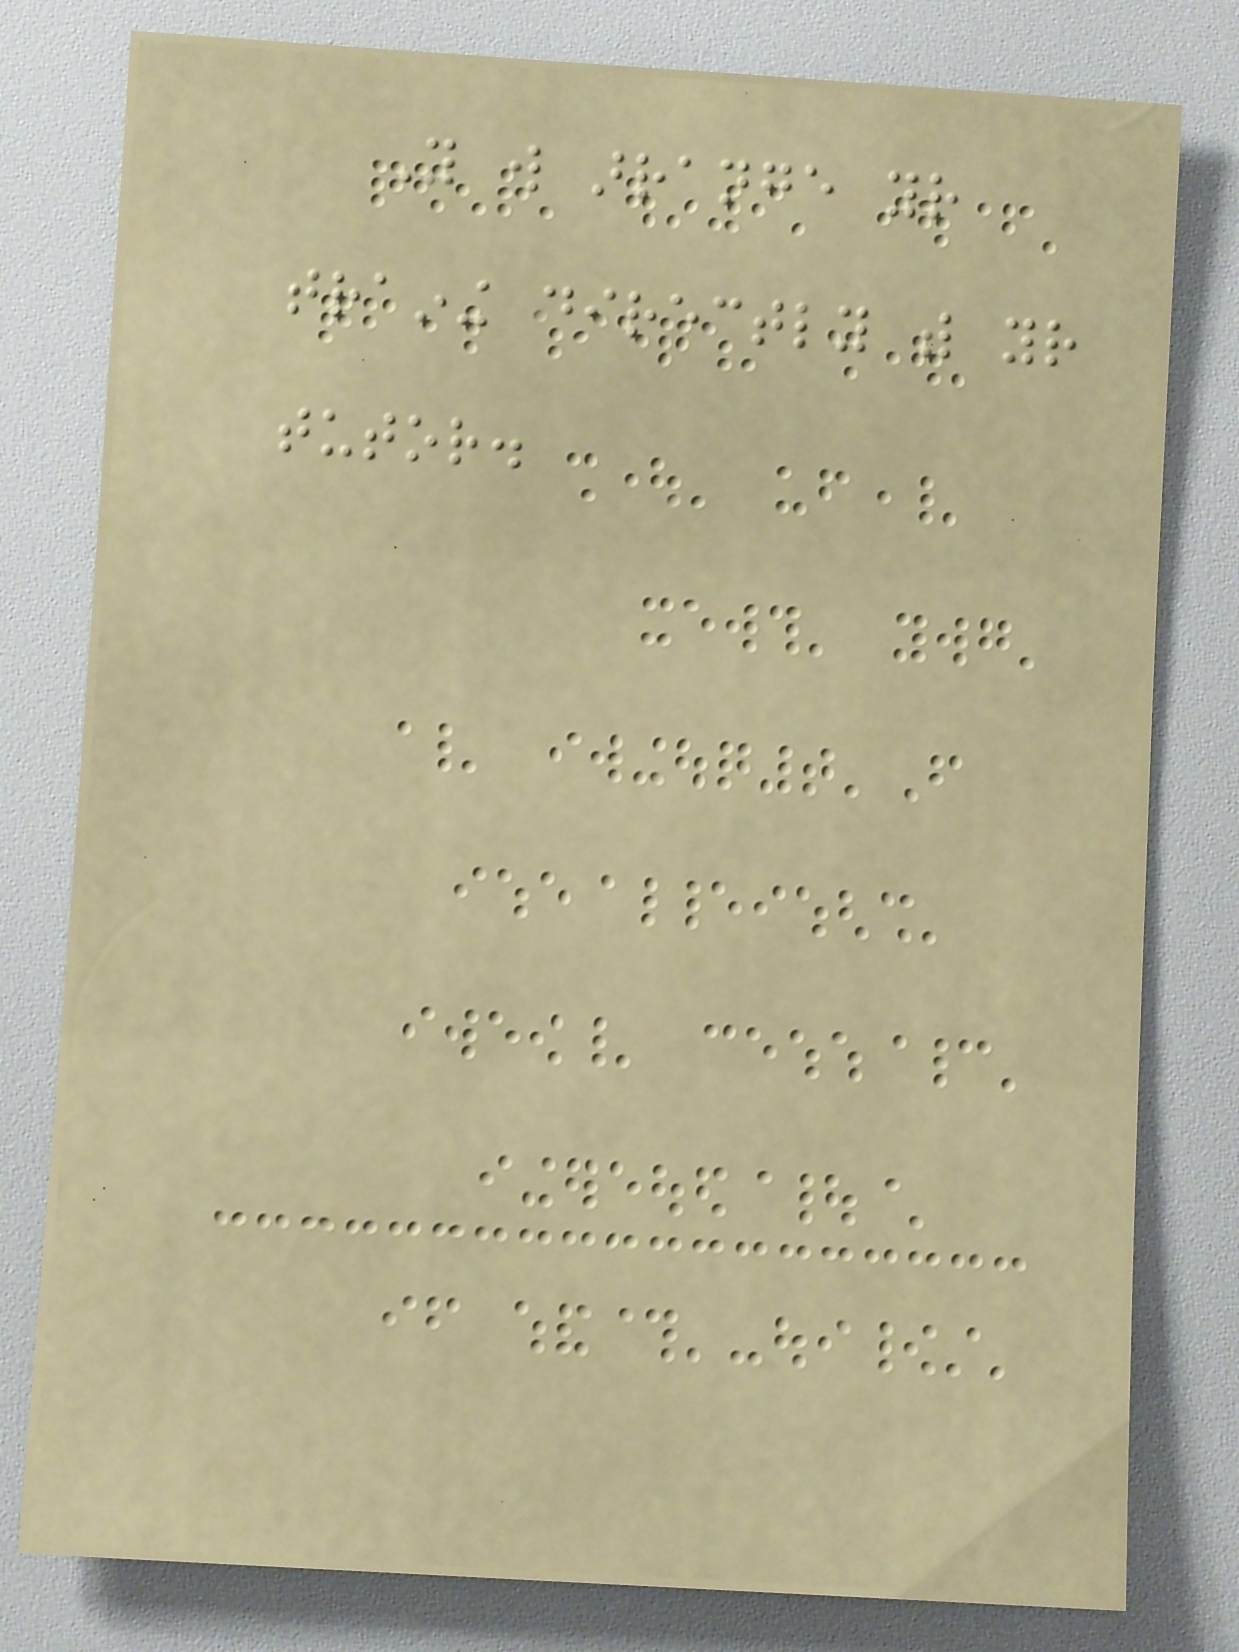You will arrange your
training directly with your
tutor.
